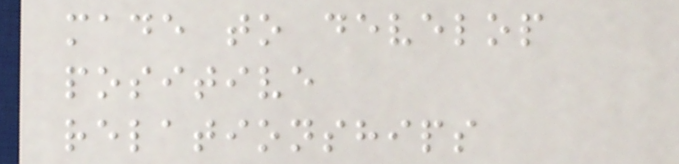made to develop
positive
relationships
